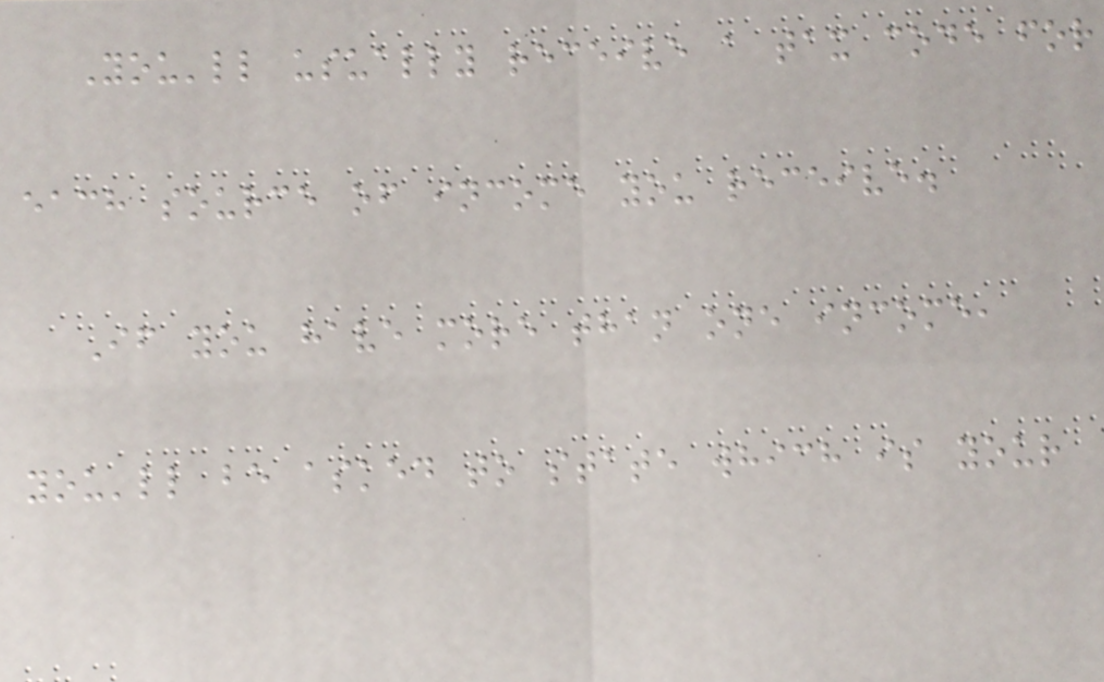You'll usually receive a tax code for
each source of income you receive.
If you have more than one income,
you'll be asked to state which is your
